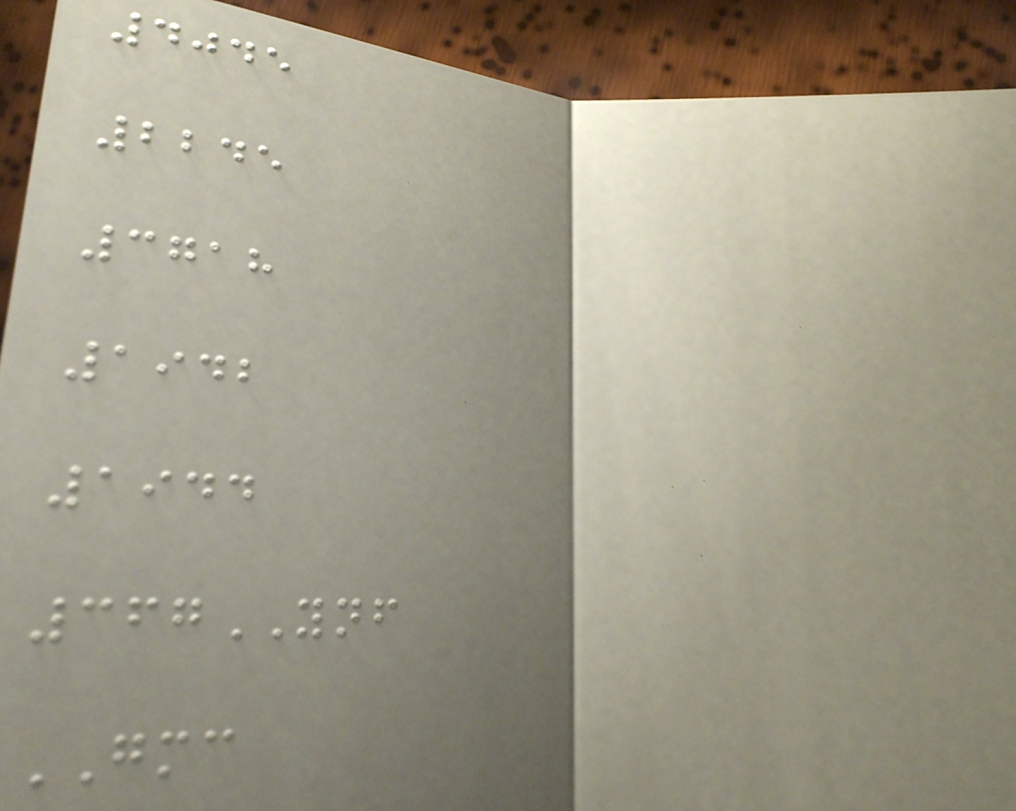4045
2245
3718
1942
1944
367YNF
GMC
